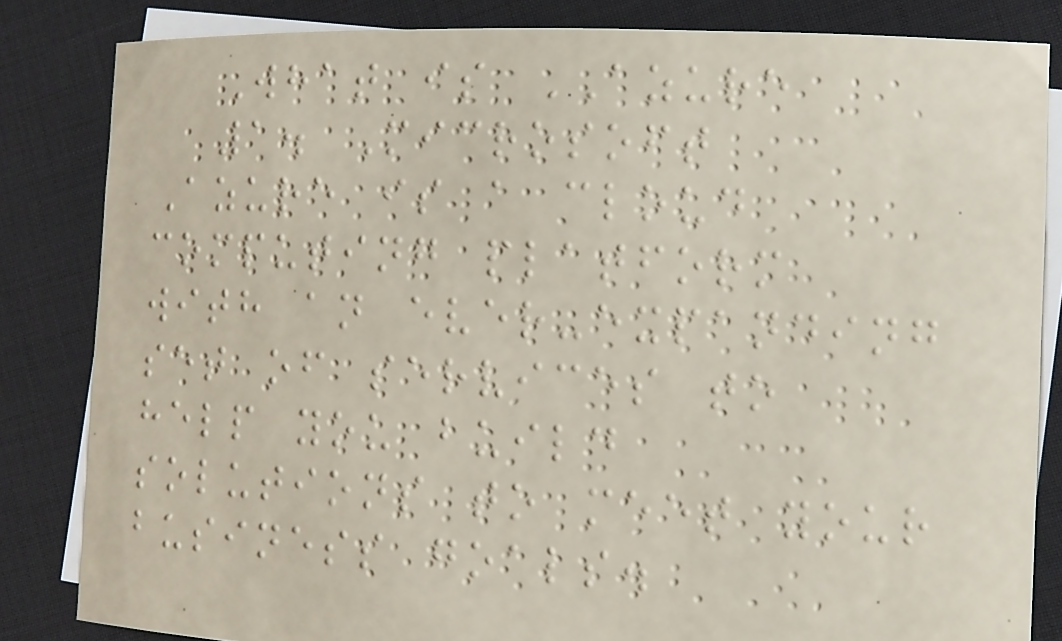What is AZURE
1. Microsoft
Azure is a cloud
computing platform
with an ever-expanding
set of services to
help you build
solutions to meet your
business goals.
